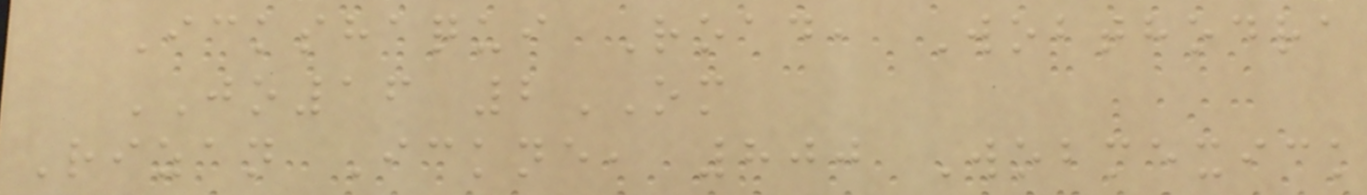Ickshaqui Road, Wobthodra
JO16 2OM
Rizan Ickne, 800 Wobmexick
